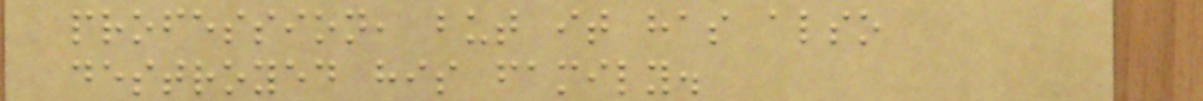profession, but it has also
destroyed his family.
